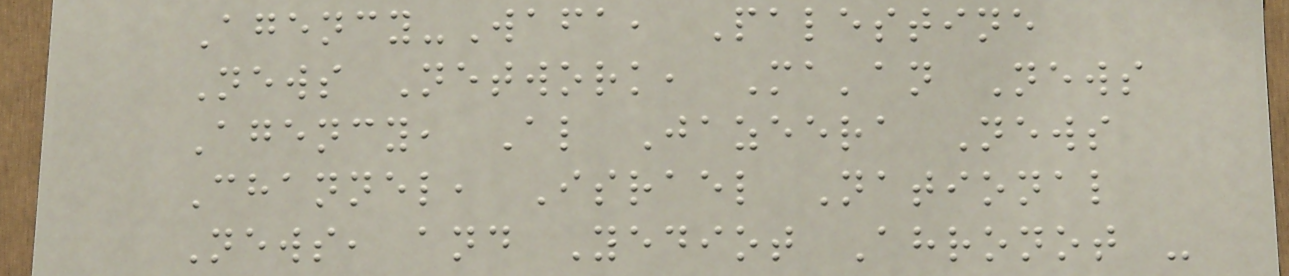Agency-Wafa, Palestine
News Network, Ma'an News
Agency, Al Jazeera News
Channel, Israel National
News, and Yediot Ahronot -
